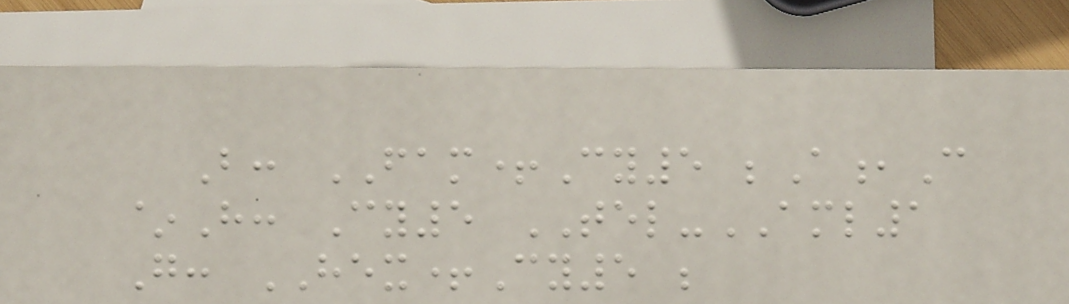B: FAM+Cy5 ;A,C
~H: Cy5 TEL-AML1
G: HEX+Cy5 ;
